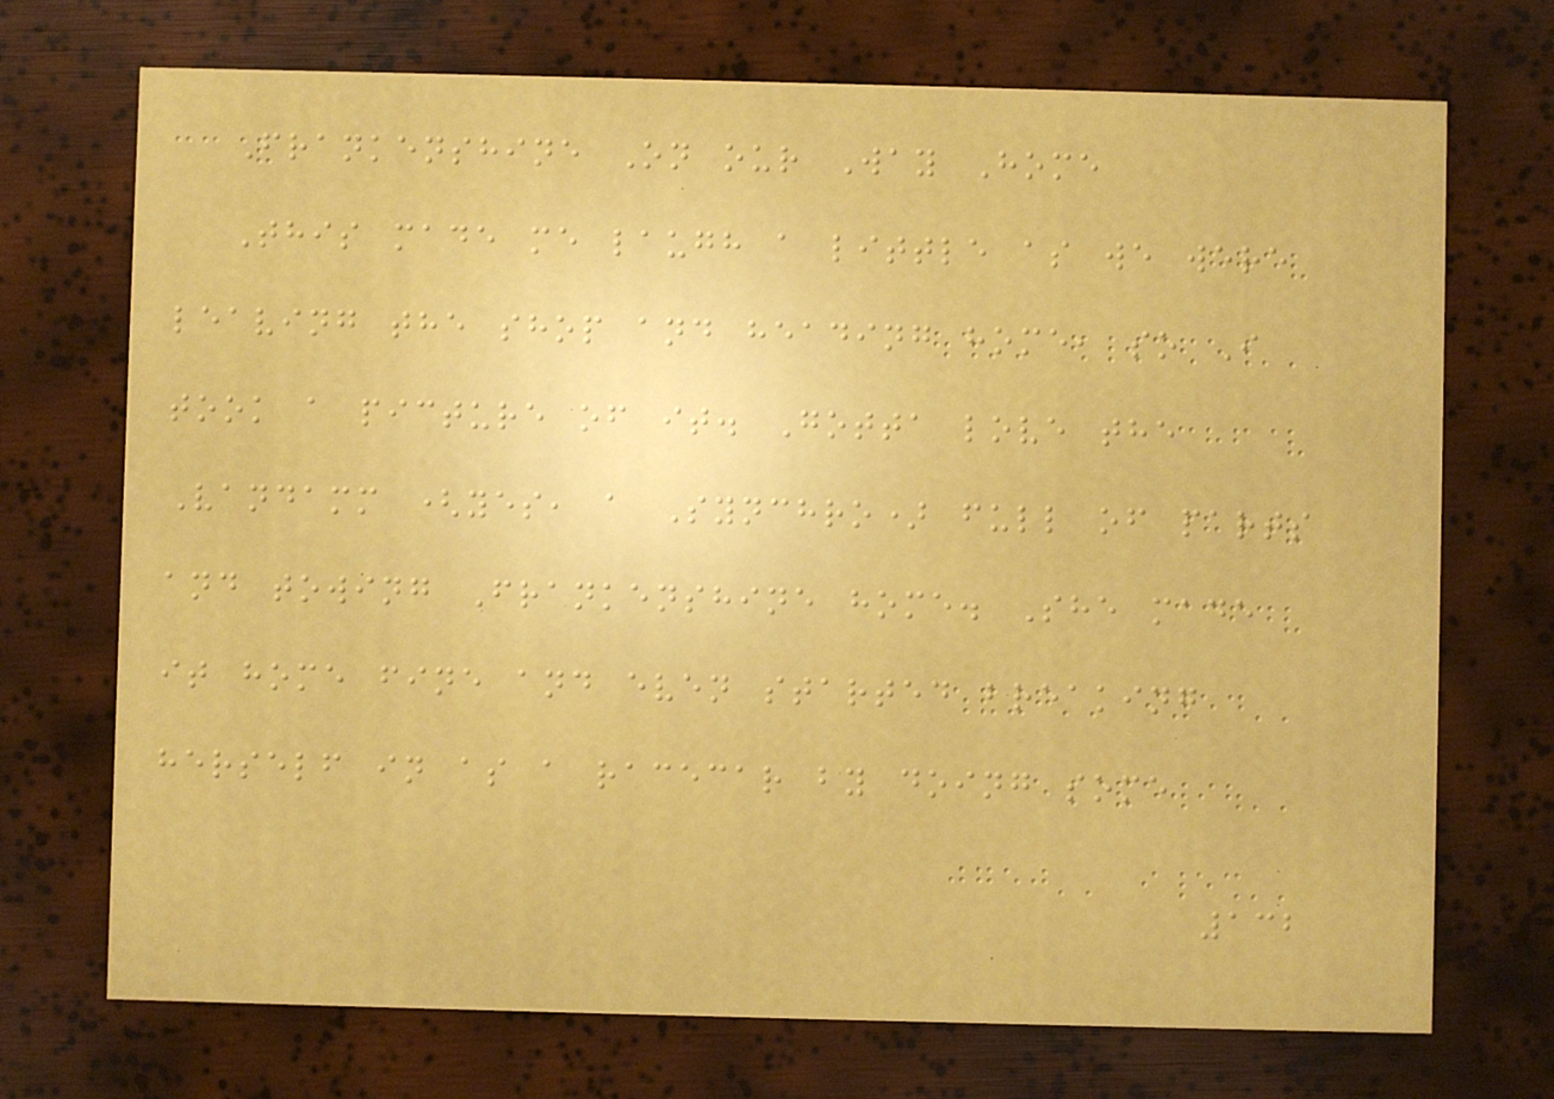Frankenshine On our Way Home
This made me laugh a little as we were
leaving the shop and heading home, so I
took a picture of it. Gotta love the
Vandamm (yes, a Synchro) full of parts
and towing Frankenshine home. She made
it home fine and even started breaking
herself in as a racecar by doing some
132
